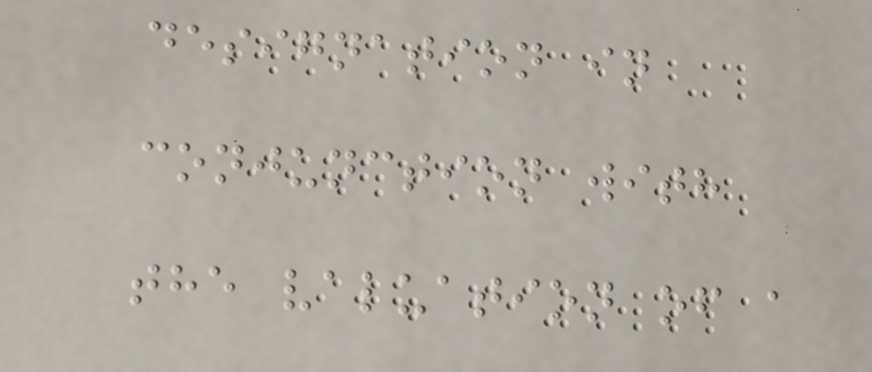designation in
conjunction with
the valuation of a
